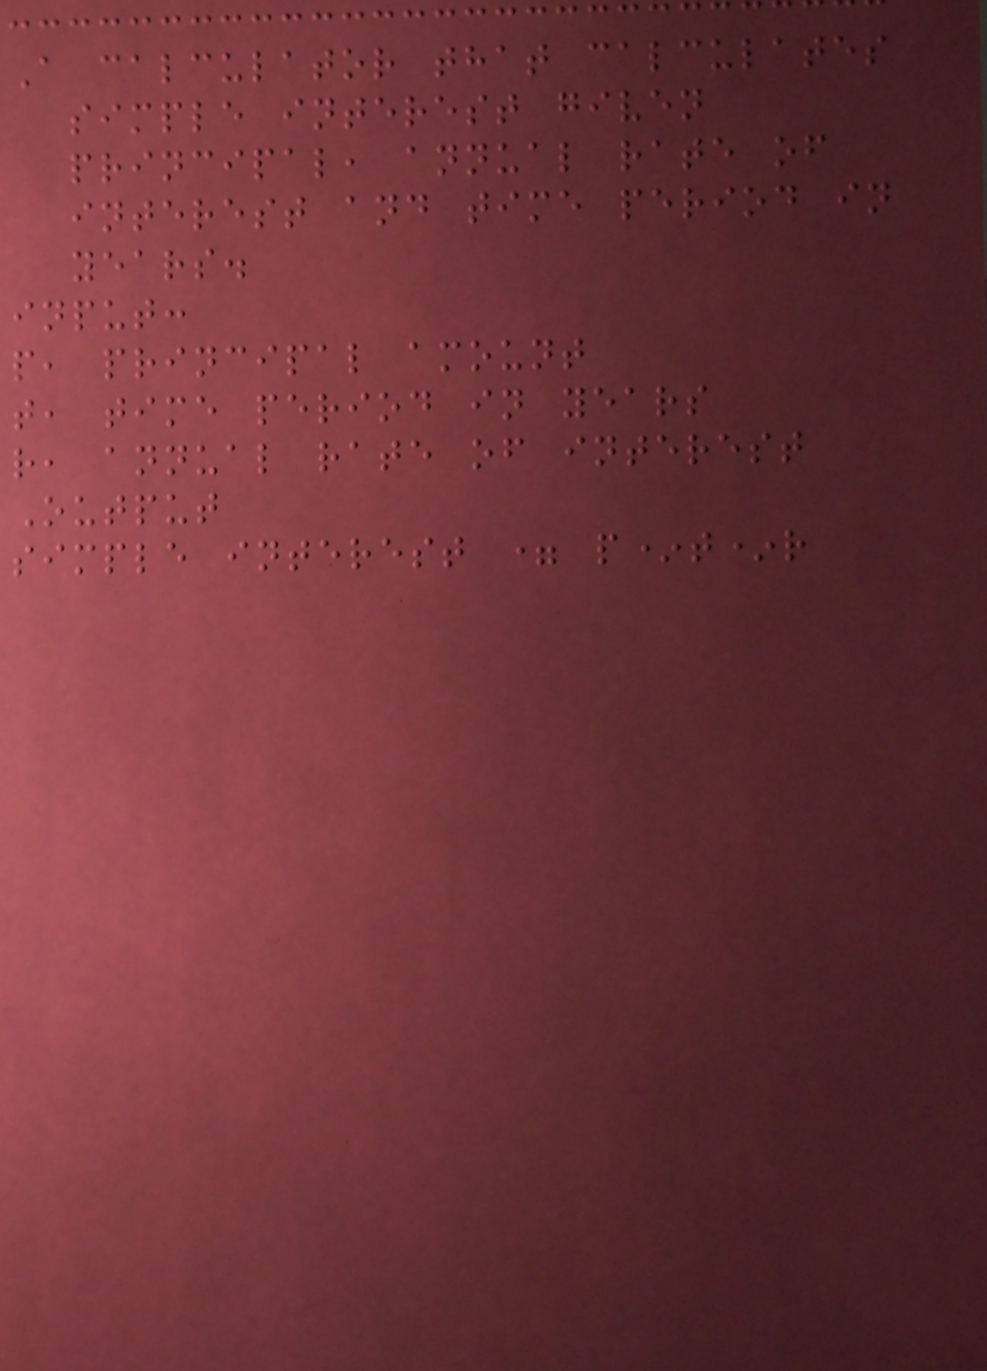A calculator that calculates
simple interest given
principal, annual rate of
interest and time period in
years.
input:
p, principal amount
t, time period in years
r, annual rate of interest
Output
simple interest = p*t*r
